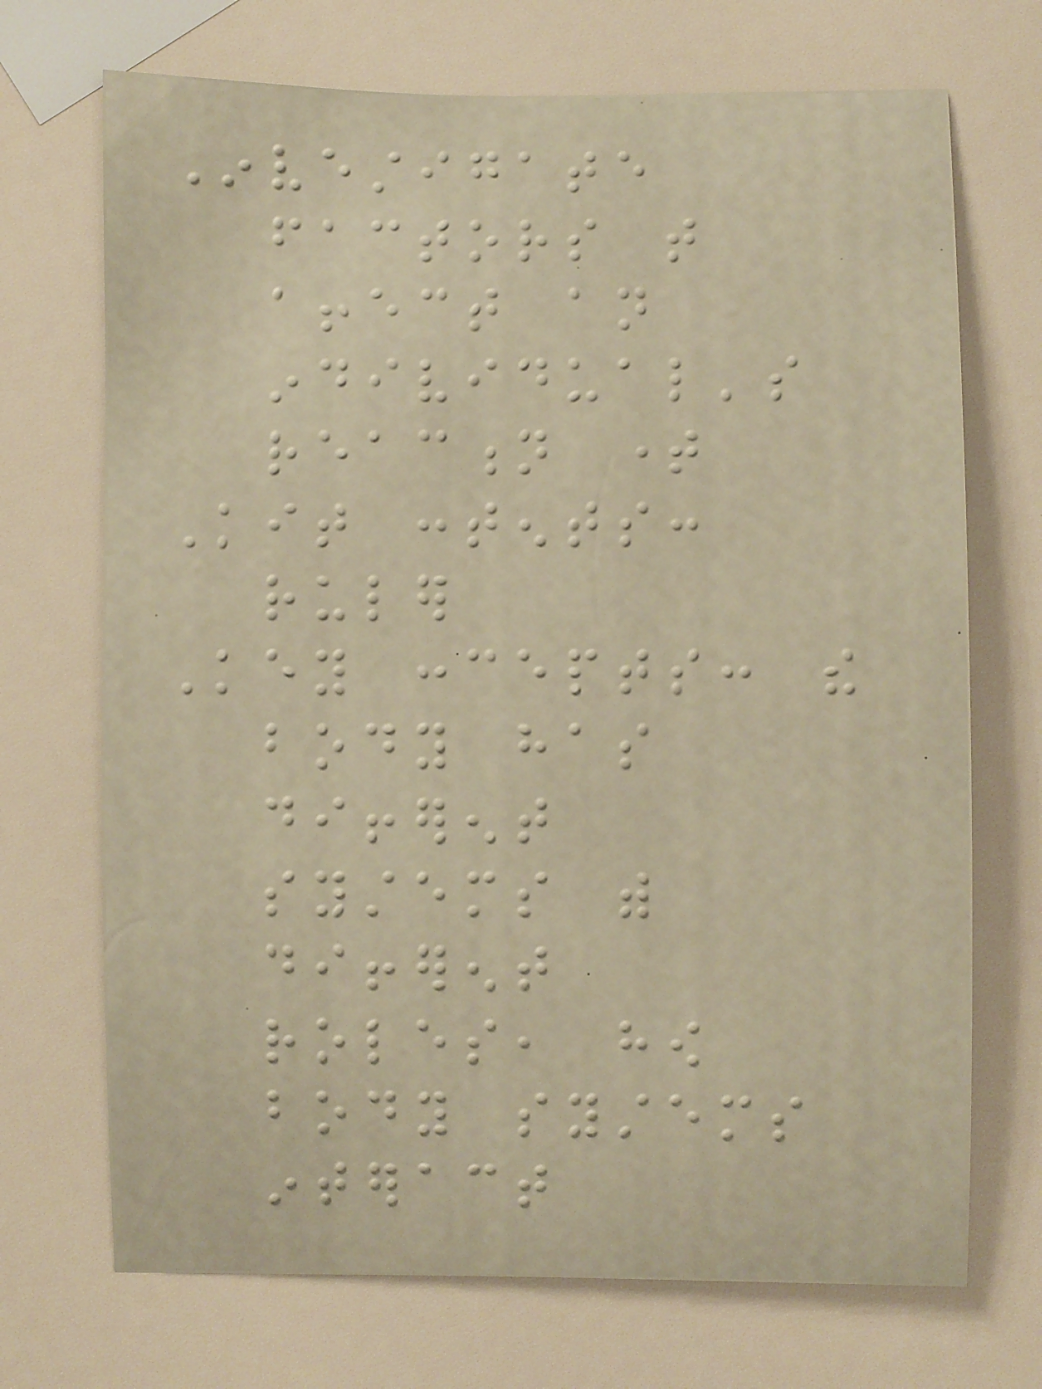Investigate
factors that
affect an
individual's
reaction time
Kit contents:
ruler
Key concepts: the
body has
different
systems with
different
roles, how
body systems
interact
